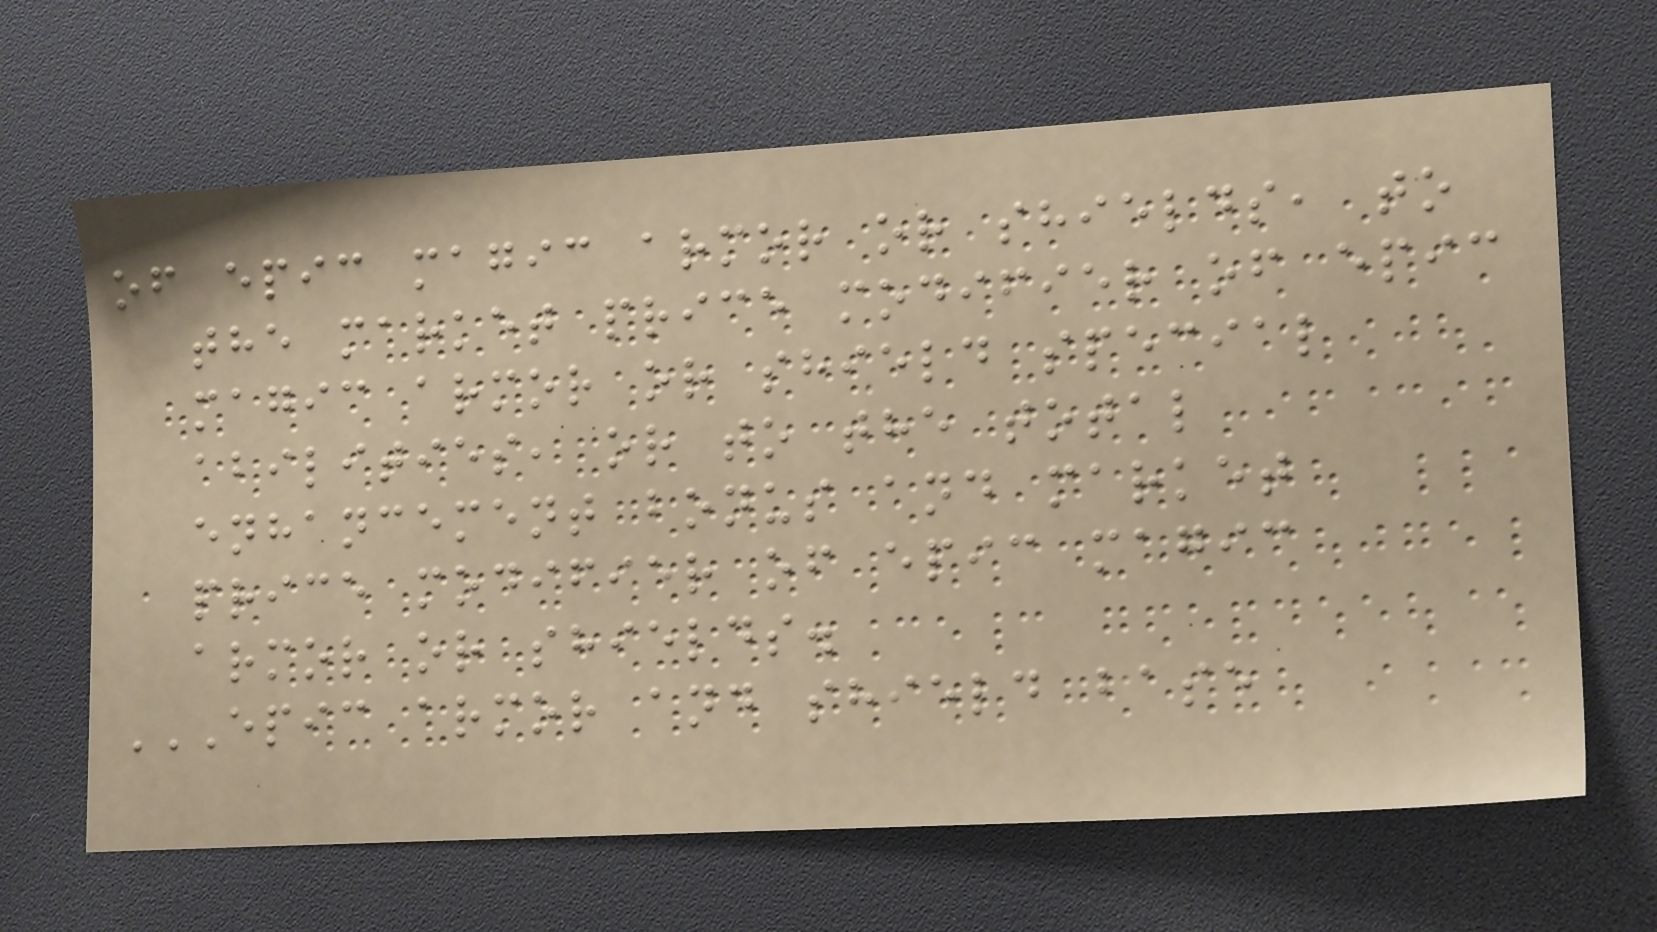of epic magic armor or shields, to
the market price modifier of epic
magic armor or shield special
abilities, or to the total
enhancement bonus and market
price modifier of epic magic
armor or shields.
EPIC ARMOR AND SHIELD BASE
